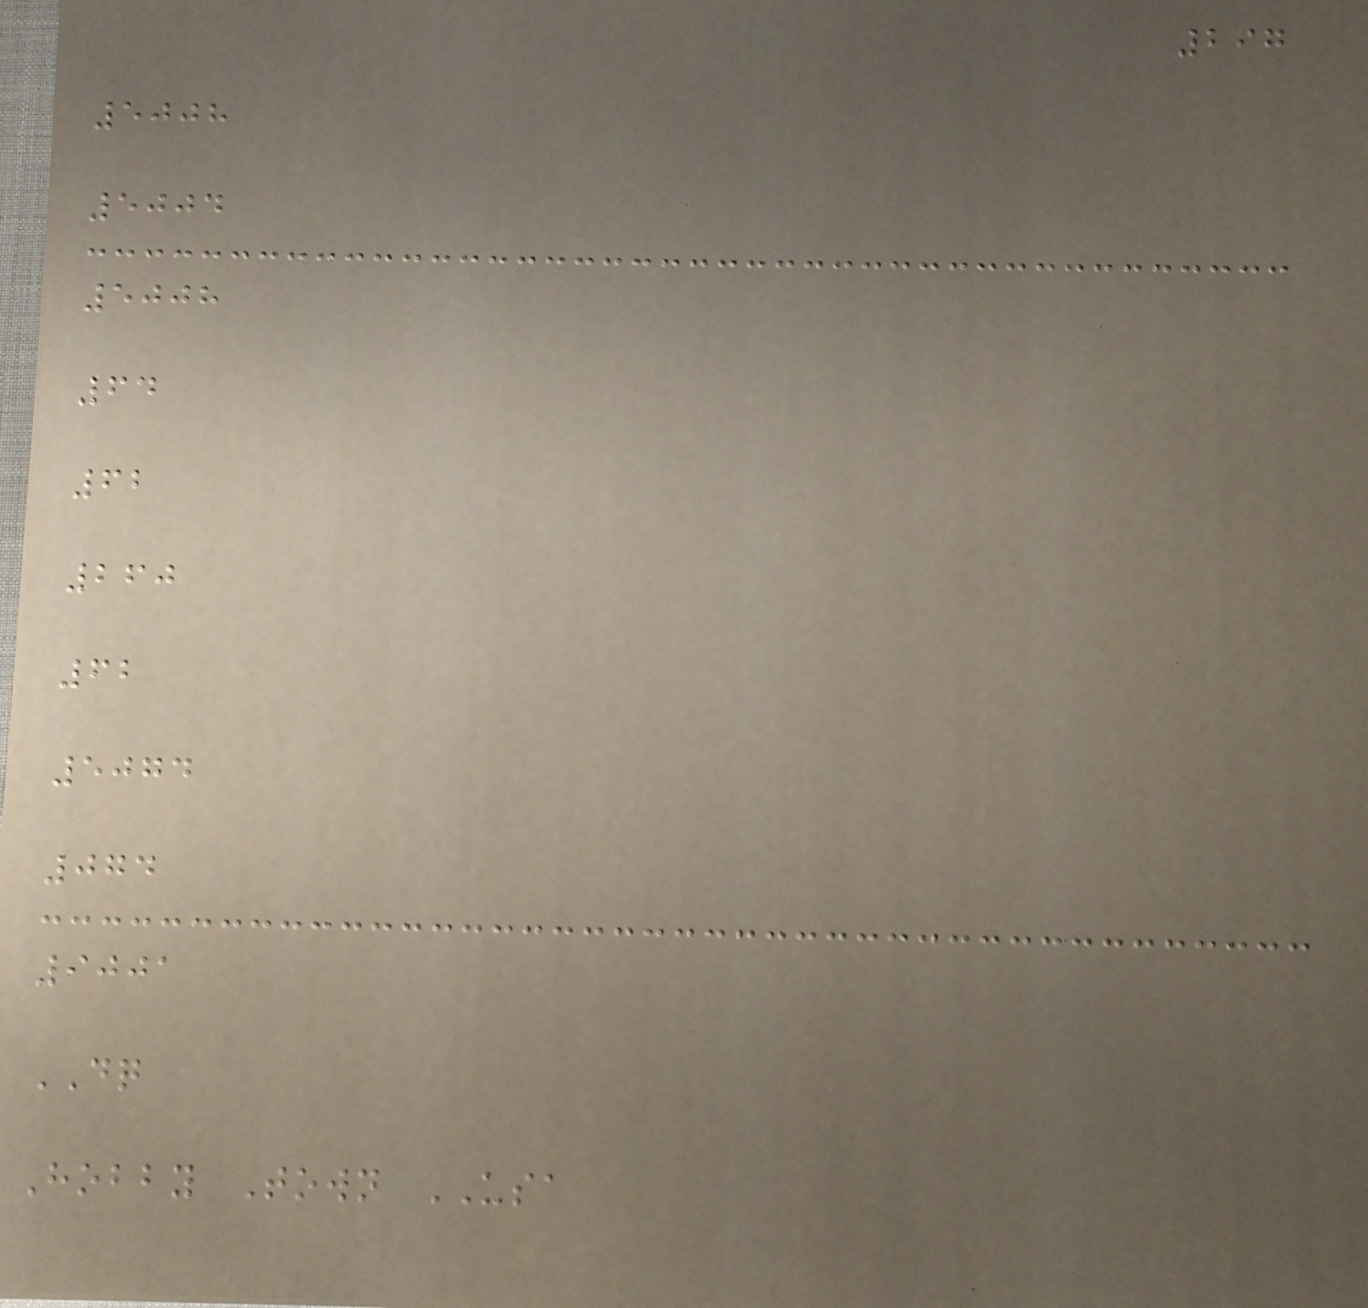297
5008
5004
5008
64
62
260
62
5074
074
9001
DQ
Hobby Town USA
